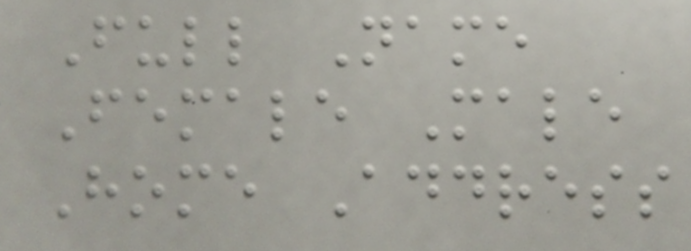Full Name
Female Male
Home Address
